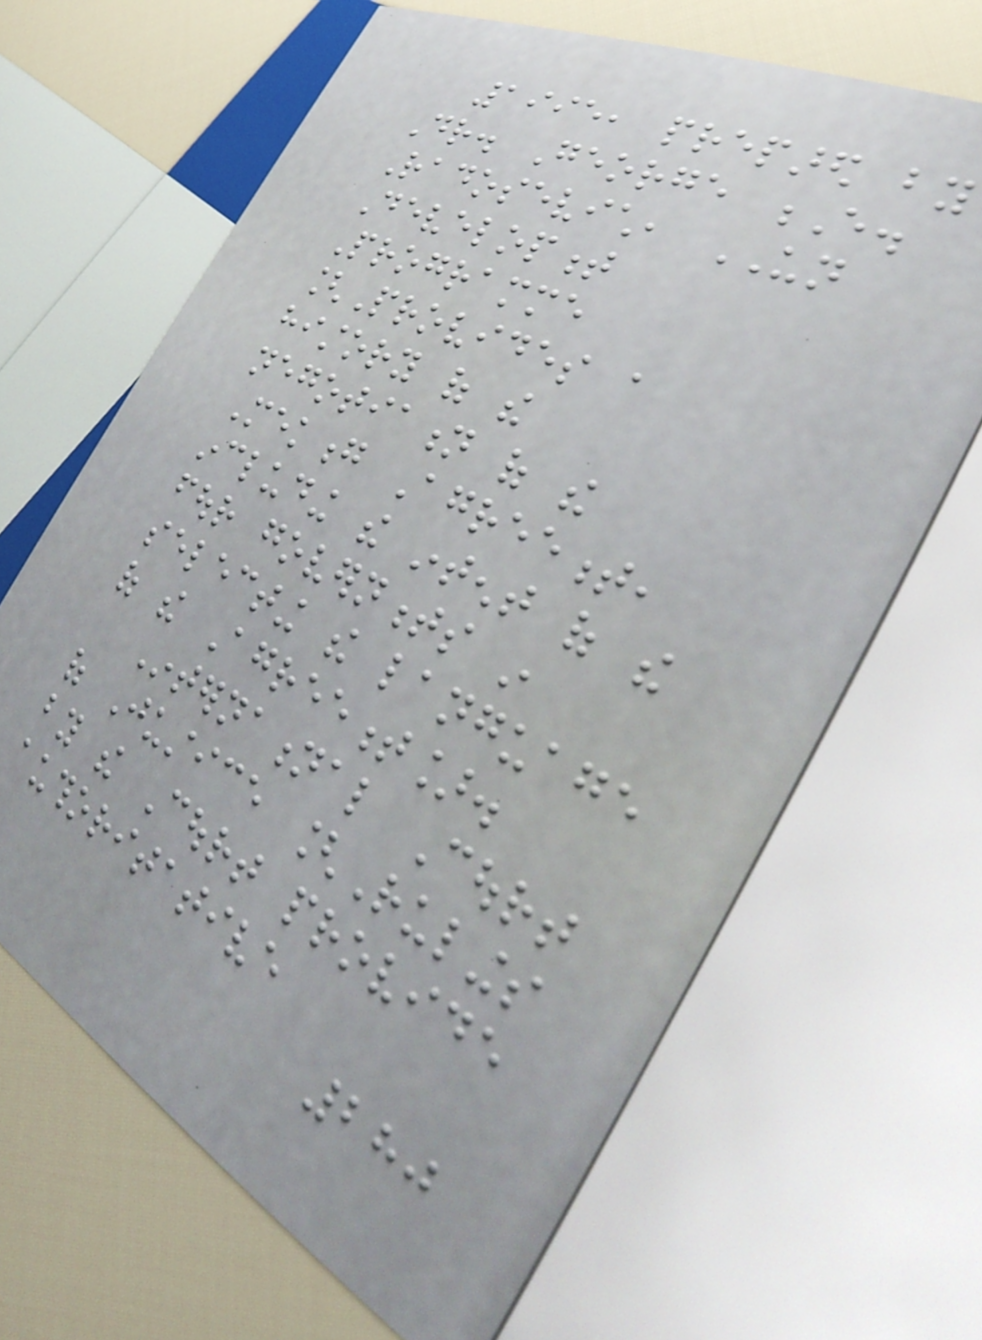1995, prepared by
Dr. George E.
Radosevich, UN
Development
Programme
[Provides a
history of the
negotiation of the
Mekong Agreement,
including the intent of the
four governments in
selecting the language
of the Agreement].
International Court
of Justice [Rulings
by the Court provide
authoritative
280
